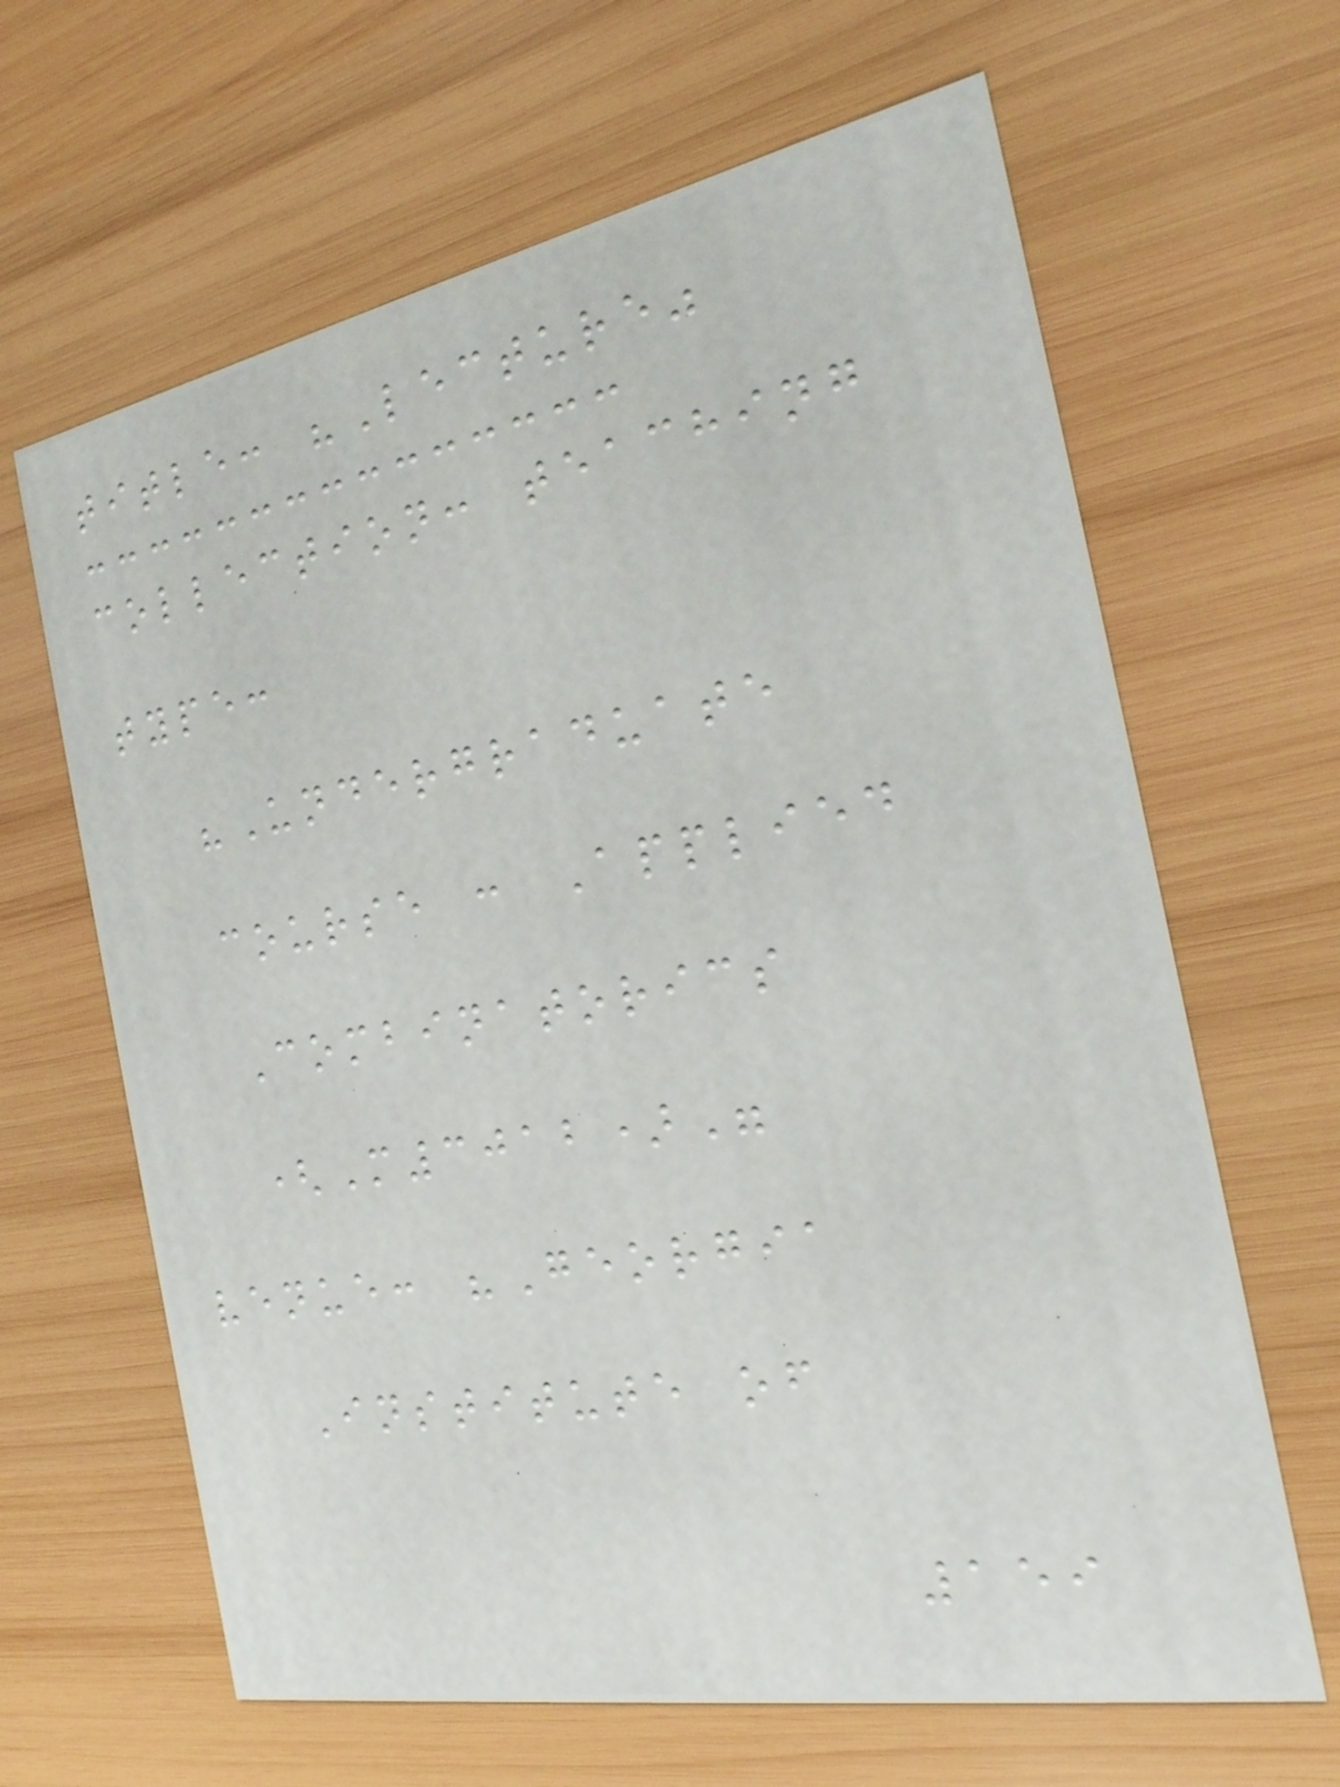title: "Lecture"
collection: teaching
type:
"Undergraduate
course : Applied
Combinatorics
(M3012)"
venue: "Georgia
Institute of
159
